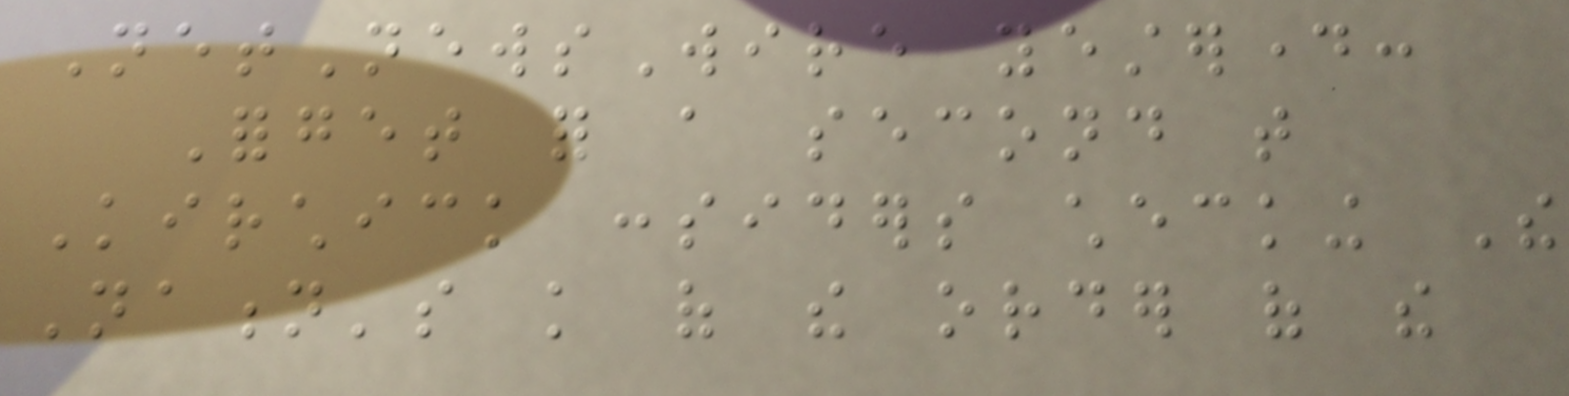NetNewsWire yesterday:
Forget for a second that
Kirchick considers checking The
Nation's knowledge of the order of the
